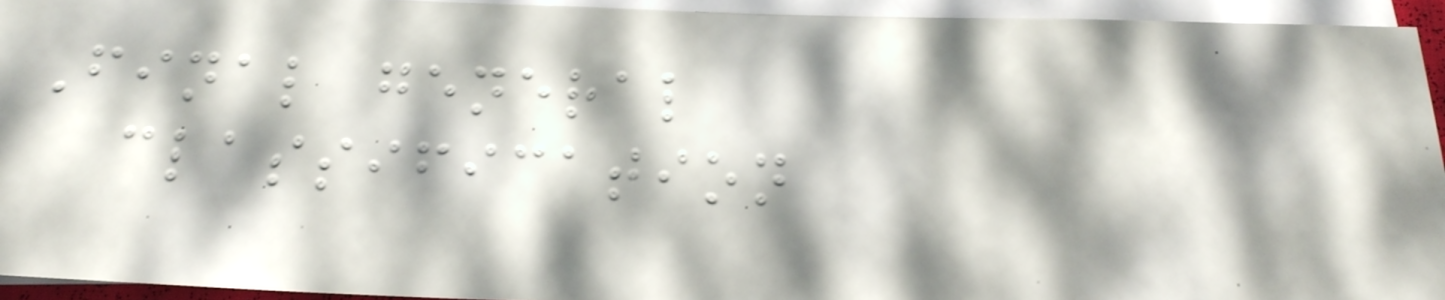Final general
classification
